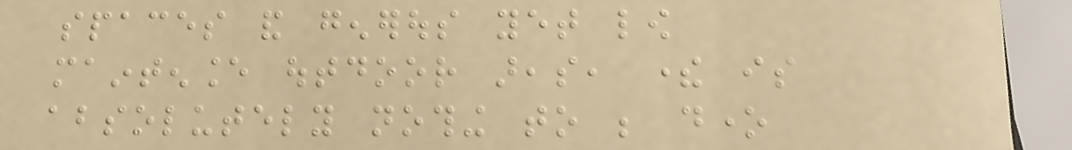spaces and generous yet low
maintenance outdoor areas, there is
absolutely nothing to be done
